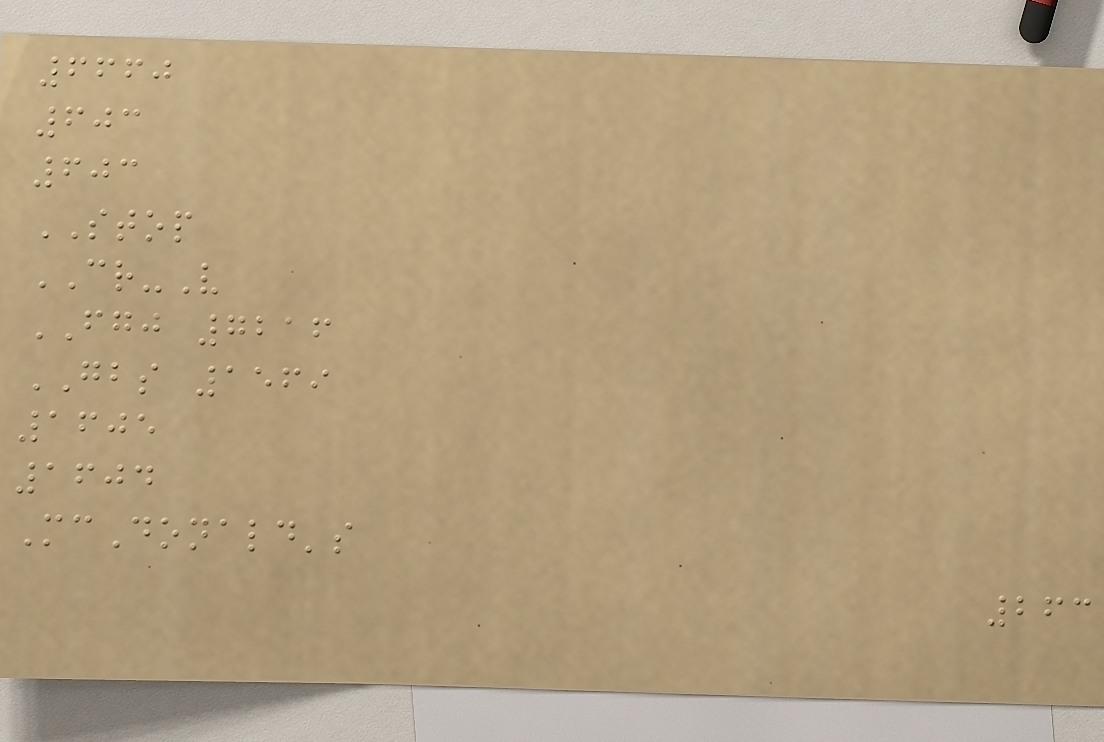6660
603
603
STOP
CR-V
FGJ 7216
GBS 1569
1605
1604
McDonald's
263
